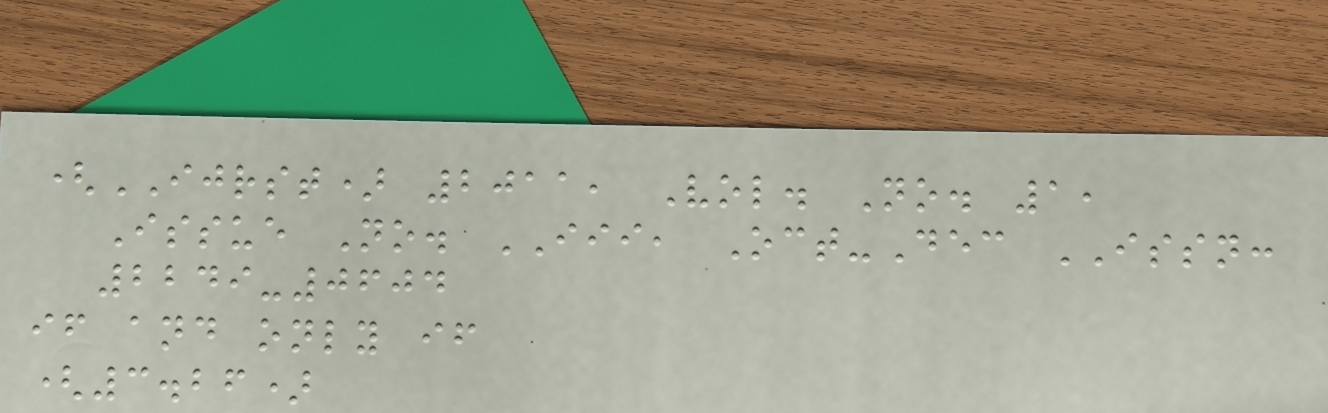(IJRST) 2011, Vol. No. 1,
Issue No. III, Oct-Dec ISSN:
2249-0604
if and only if
(3.26)
